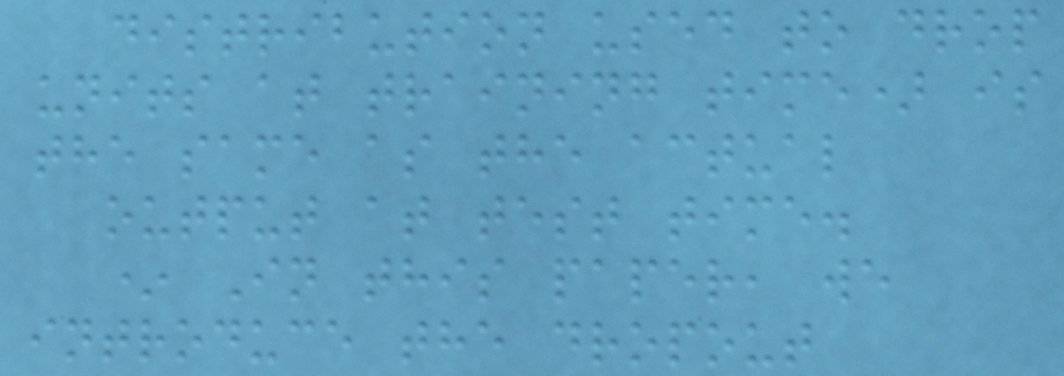distribution used to drop
units at training time) is
the same as the actual
output at test time.
* In this paper, we
introduce the dropout
